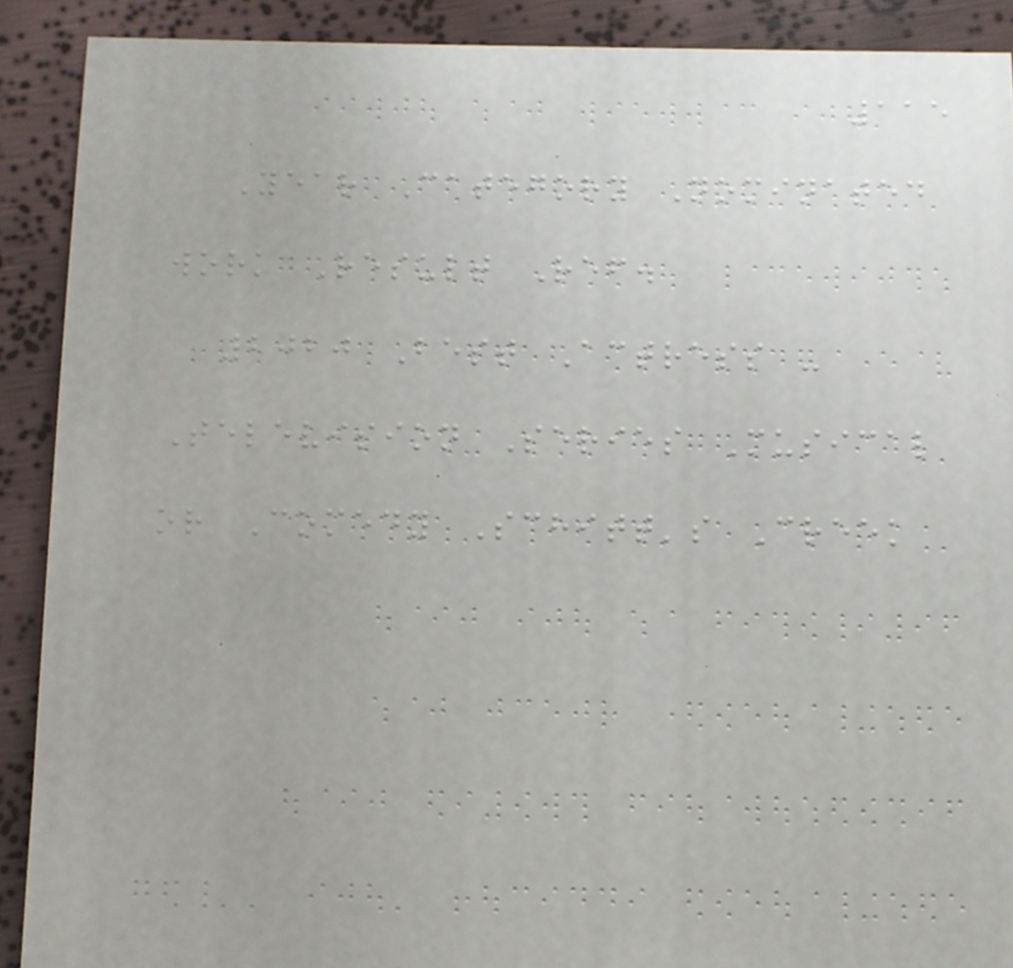115
Year Category Nominated
work Result Ref.
2020 Best Actress -
Television Series Musical
or Comedy Schitt's Creek
